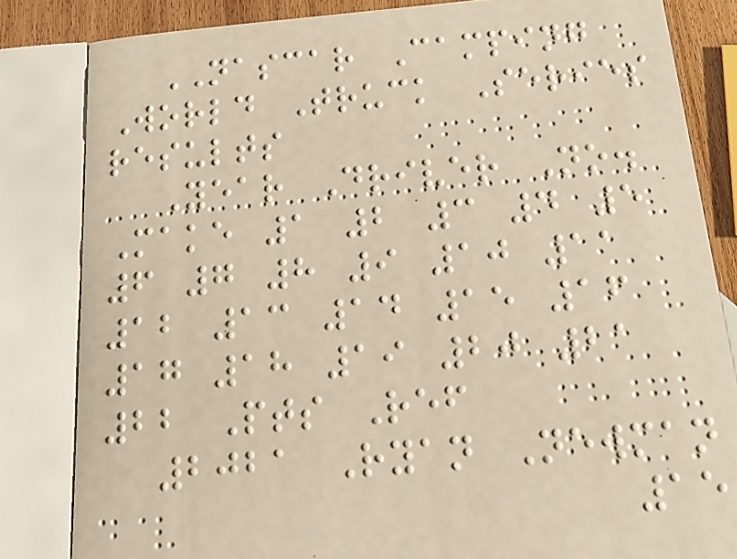NASCAR Camping
World Truck Series
results
Year Driver No.
Make 1 2 3 4 5
6 7 8 9 10 11
12 13 14 15 16
17 18 19 20 21
22 Pts Ref
2021 Ryan Newman
15
